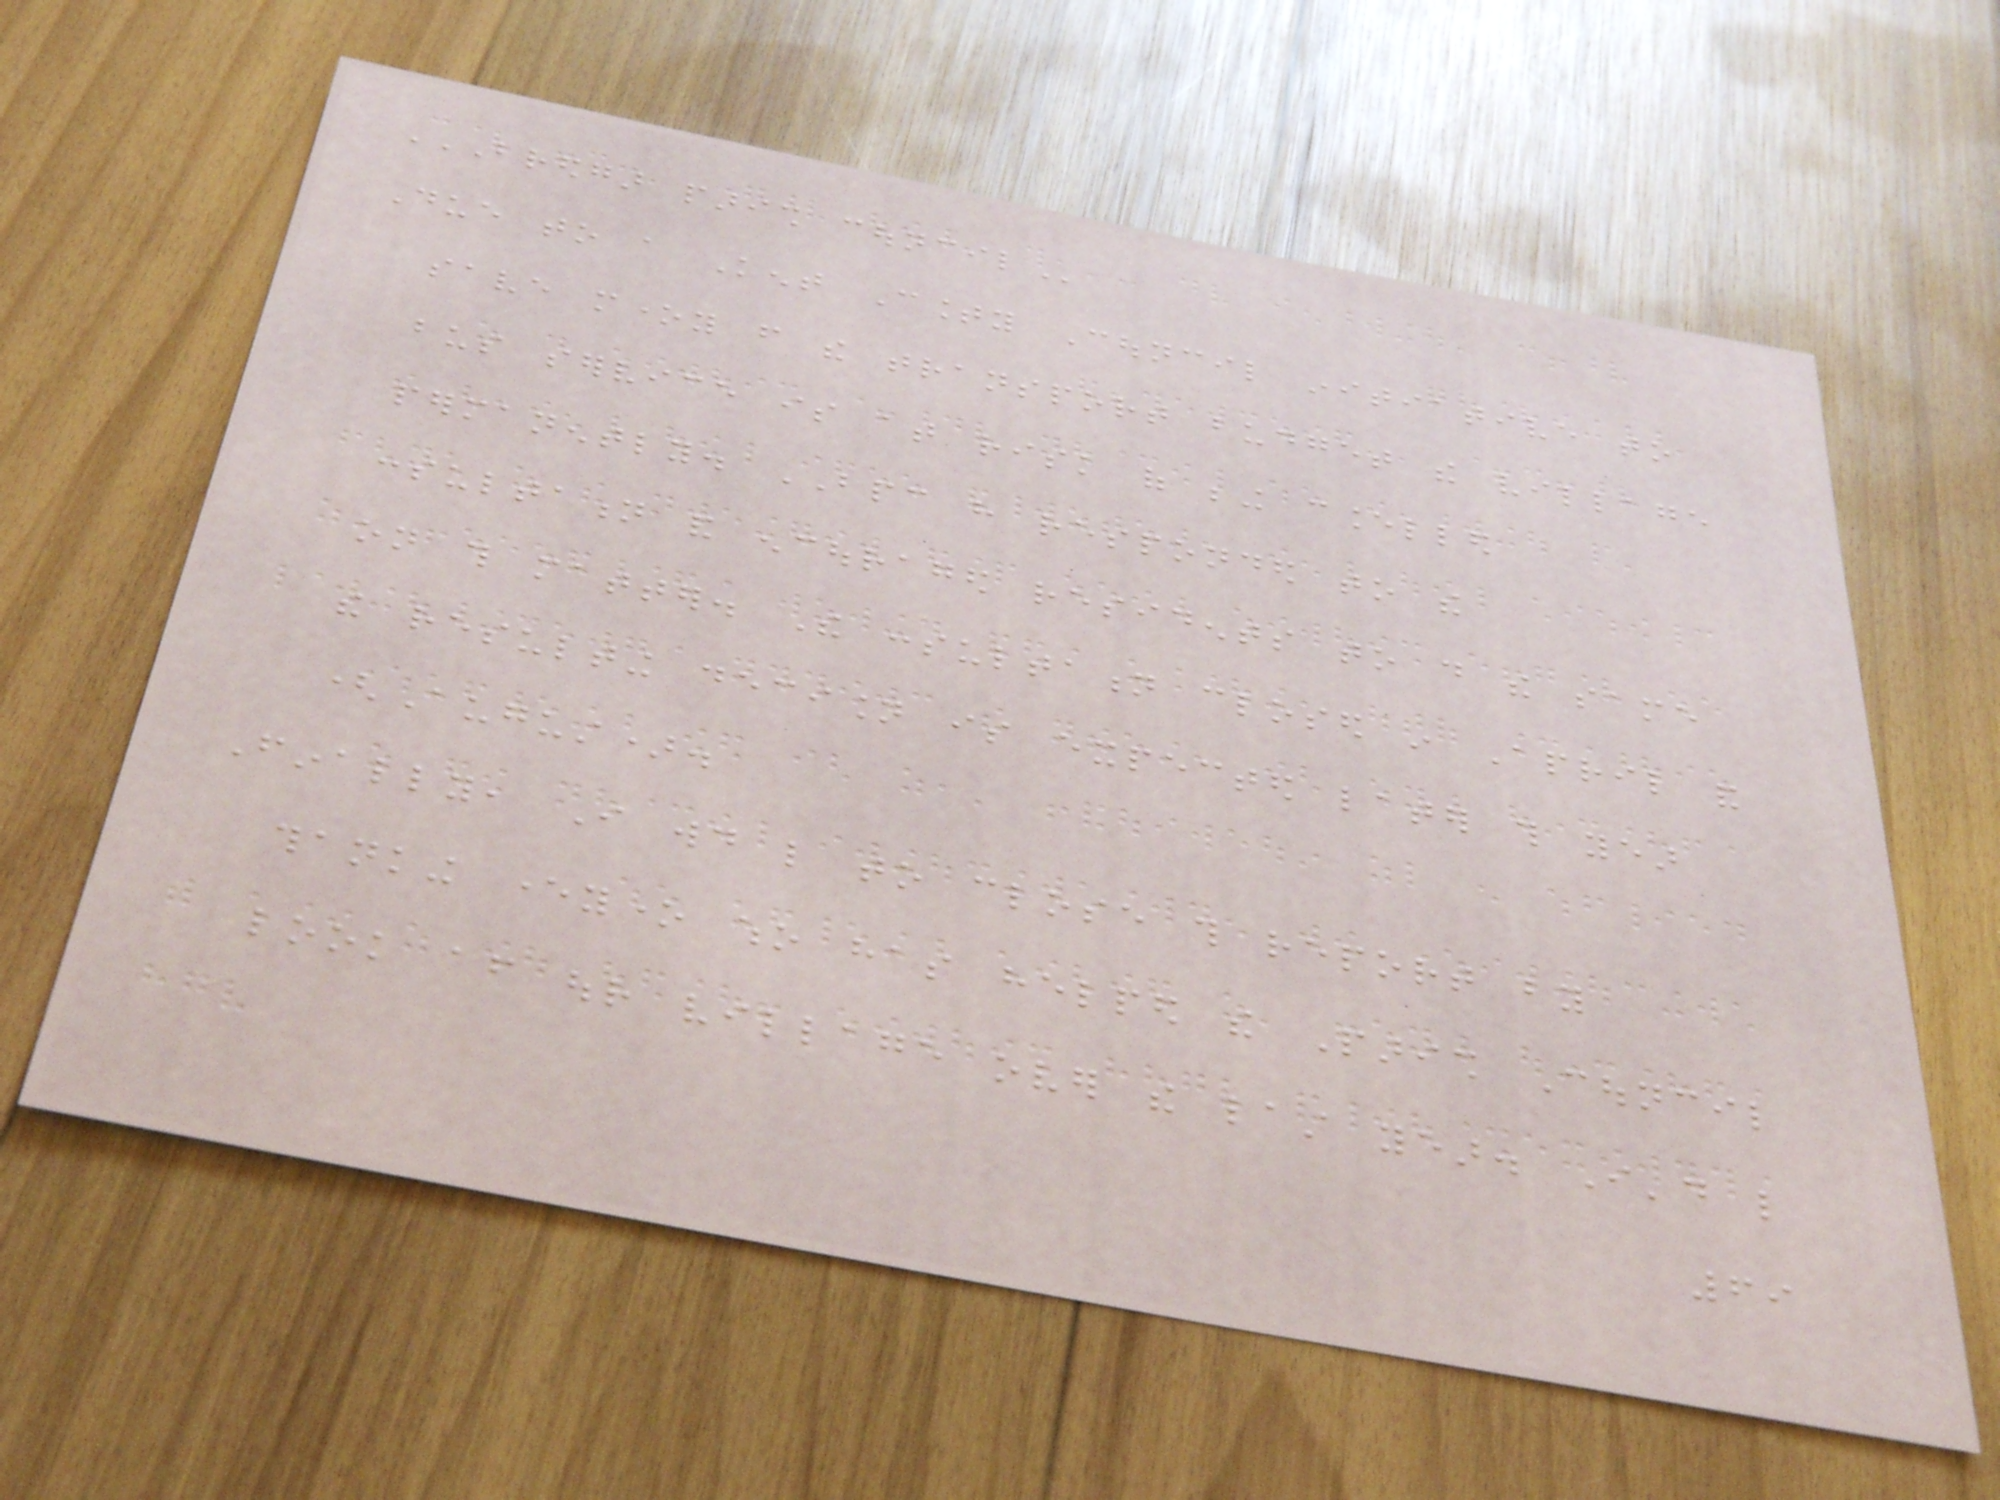BREDGAR PARISH COUNCIL
Due to a Kent County Council initiative to
save money from the transport budget the village
bus service is at risk of being cancelled
permanently. BPC have responded to the
consultation and encouraged residents to do the same
on this matter. The consultation closed in April and
the resulting decision is expected later this year
(August).
Finally, I would like to close this report by
thanking everyone who has helped the Parish Council
look after our village over the last year. I'd like
69
